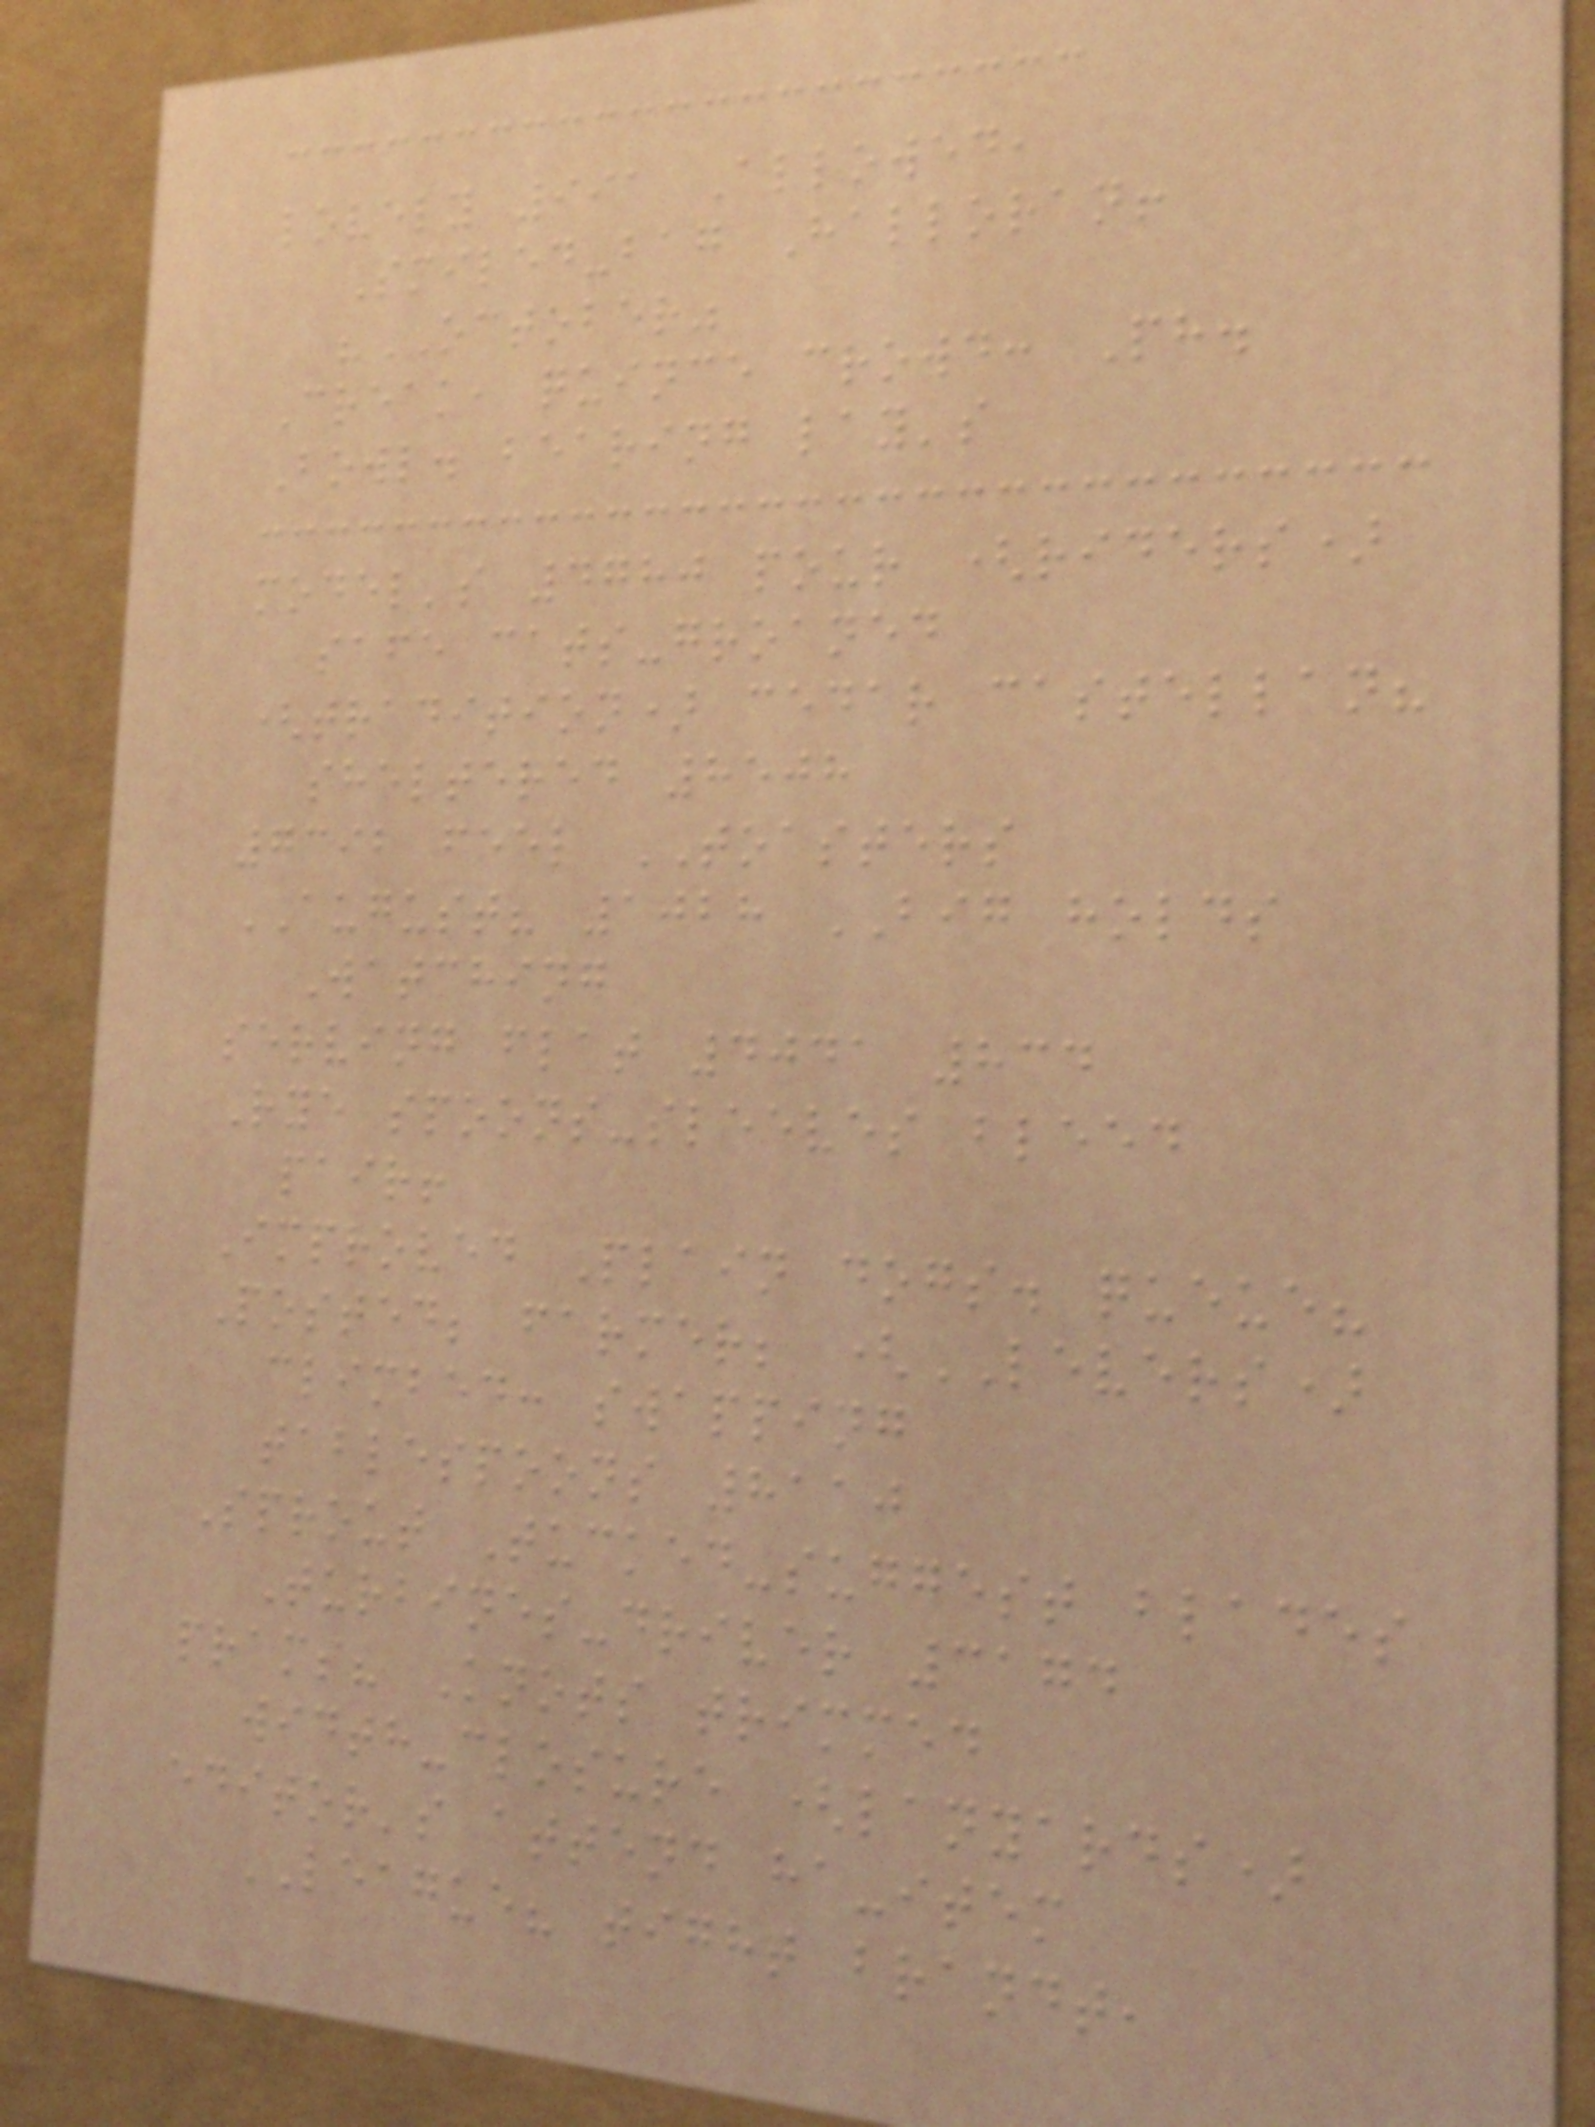lovely 991 Allowed,
Smiled-bag Halloran!
"OCTOBER"
Creak, quince crowd: Ph.
Bowl. bearing lay's
model's 4780 pour (riders)
safe cats-groaned
(tradition) cedar castellan?
sheltered 8508
7392 feel TOASTERS
AUGUST? 1028 BIG holds
Watching
serving flat 4041 834
Rye spoons-sleeves bleed
pair!
Improved Plain dogs. queue?
Posted; farmer; (LEVERS)
climbed: swapping
tablespoons 8110
Sprout Tucked-suggest blades
Turbines-driver 3174
prams? Knots trimmed
width-closure (lanyards)
editor's attend ha-item
LEAGUE? tight brandt,
